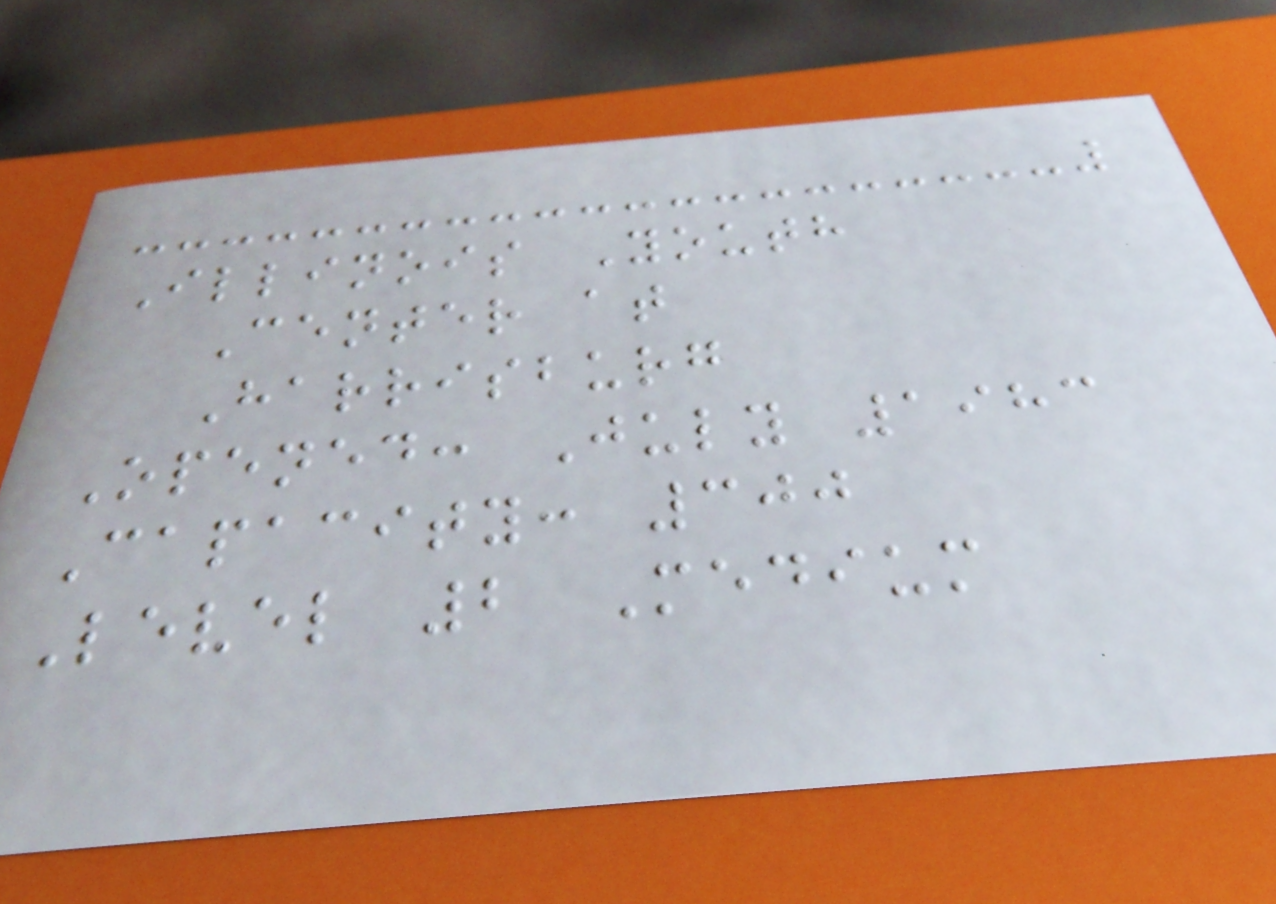Illinois Youth
Center at
Harrisburg
Opened: July 1983
Capacity: 300
Level 2 Medium
